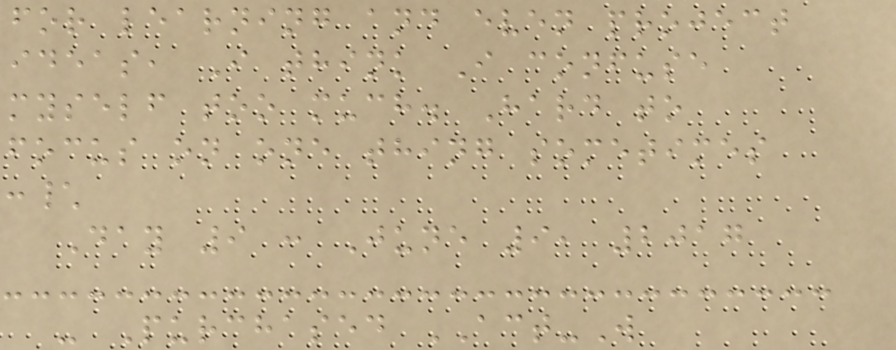for learning and even project
ideas, I think I confuse
myself too much. Hard to
focus on one thing sometimes
:\
Day 9 : June 9, 2017
- Purchased ACT-W
